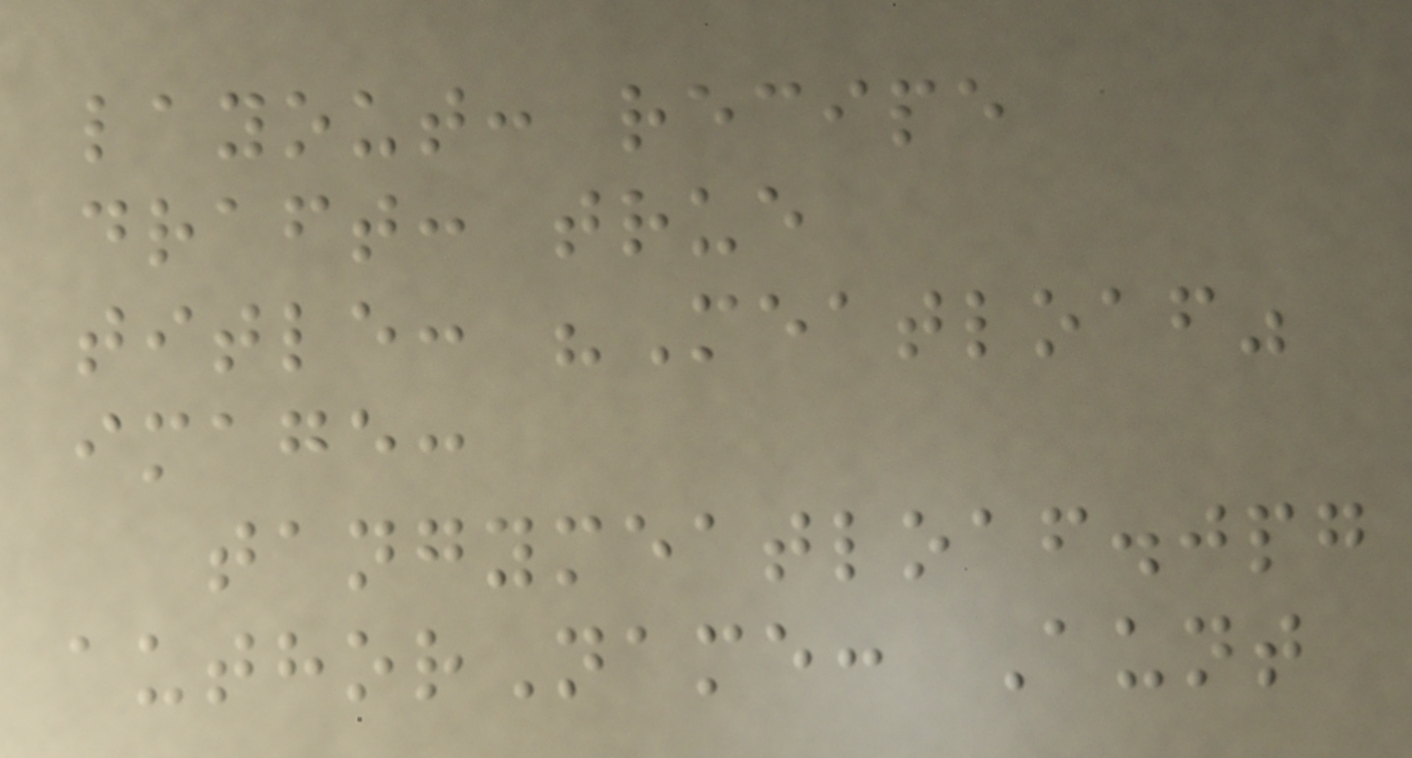layout: recipe
draft: true
title: "Meatloaf"
image:
tangymeatloaf.jpg
authorName: Aunt
